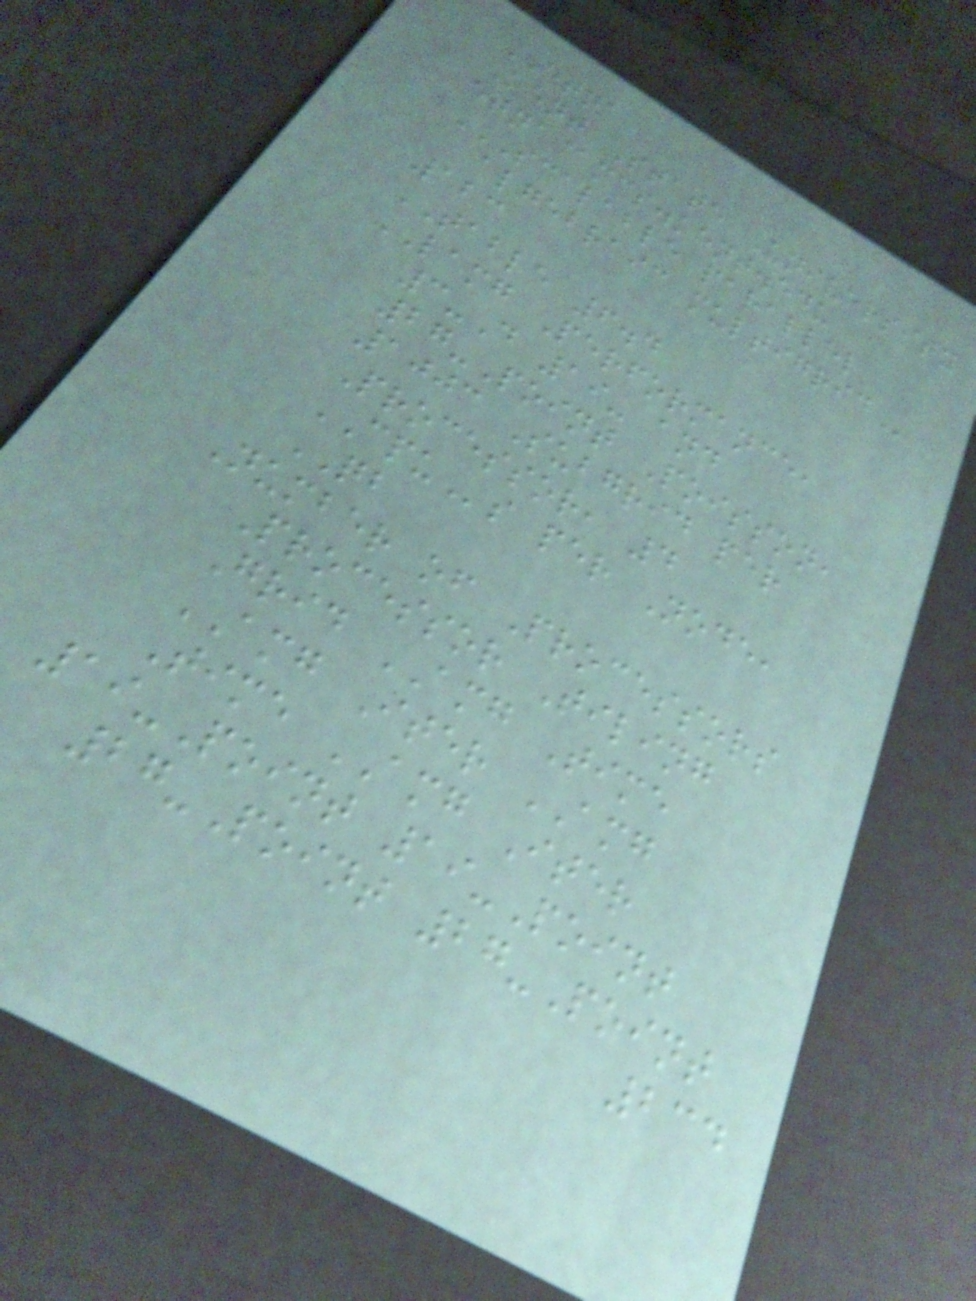ETNA
Kent State University
etna@mcs.kent.edu
SCALABLE PARALLEL
ALGEBRAIC MULTIGRID
123
TABLE 6.4
LAMG Performance,
3-D 19- and
27-Point Poisson,
1003 Subgrid per
Processor, 4
CPUs per Node,
QB
Number of Processors
Processor Tiling
Grid AMG Time
AMG Iter AMG
Time AMG Iter
19-Point 19-Point
27-Point 27-Point
234
